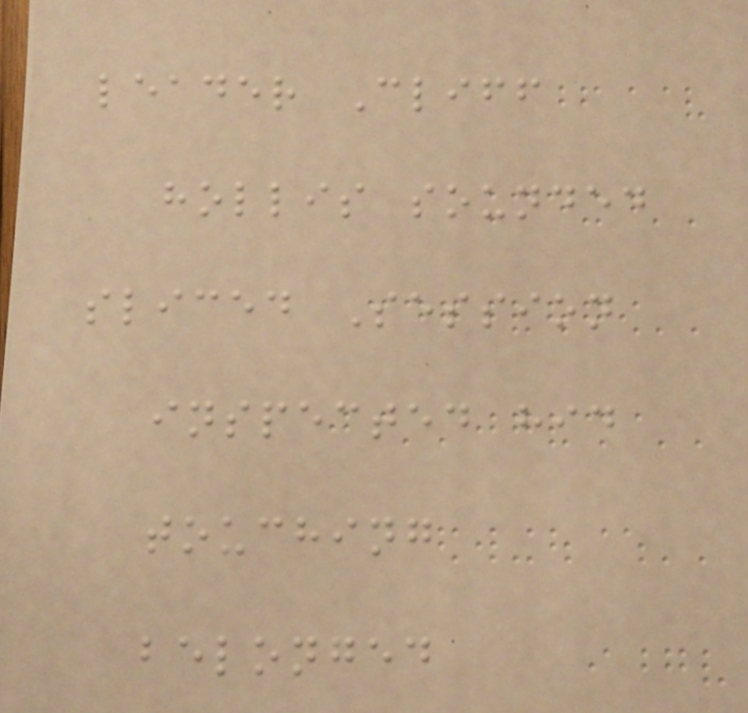leader Cliff
hollis sounded
sliced Session
inspected hid
touching
belonged
